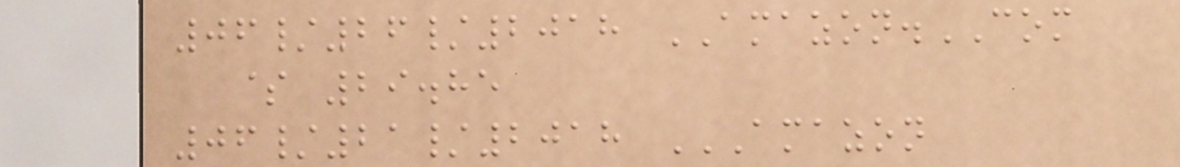06/26/2018 AMAZON.COM
$ 29.85
06/21/2018 AMAZON
